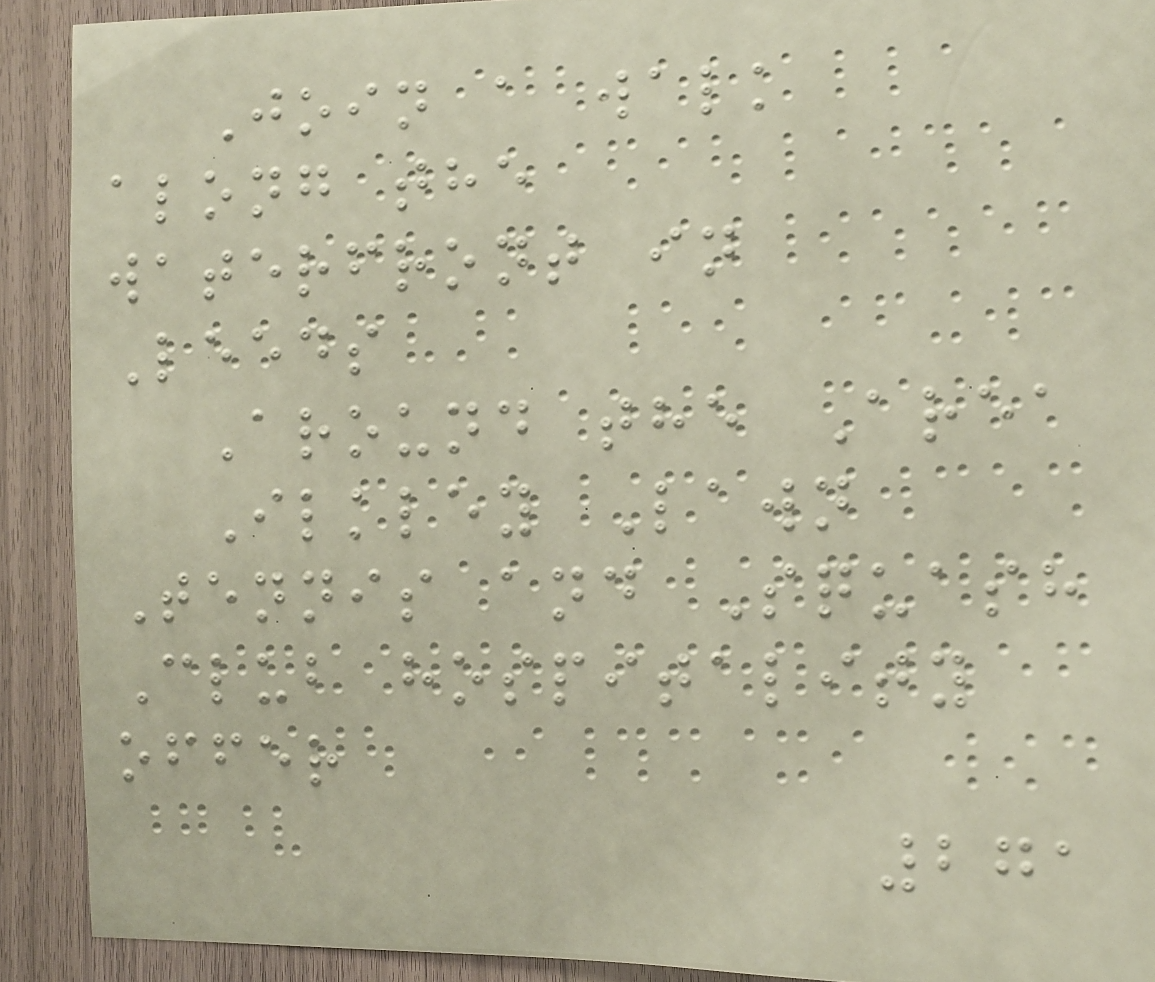Join a walk
along the
waterfront in
Leeds
Around the Area
Ilkley Lawn
Tennis and Squash
Club hospitality
offer
271
